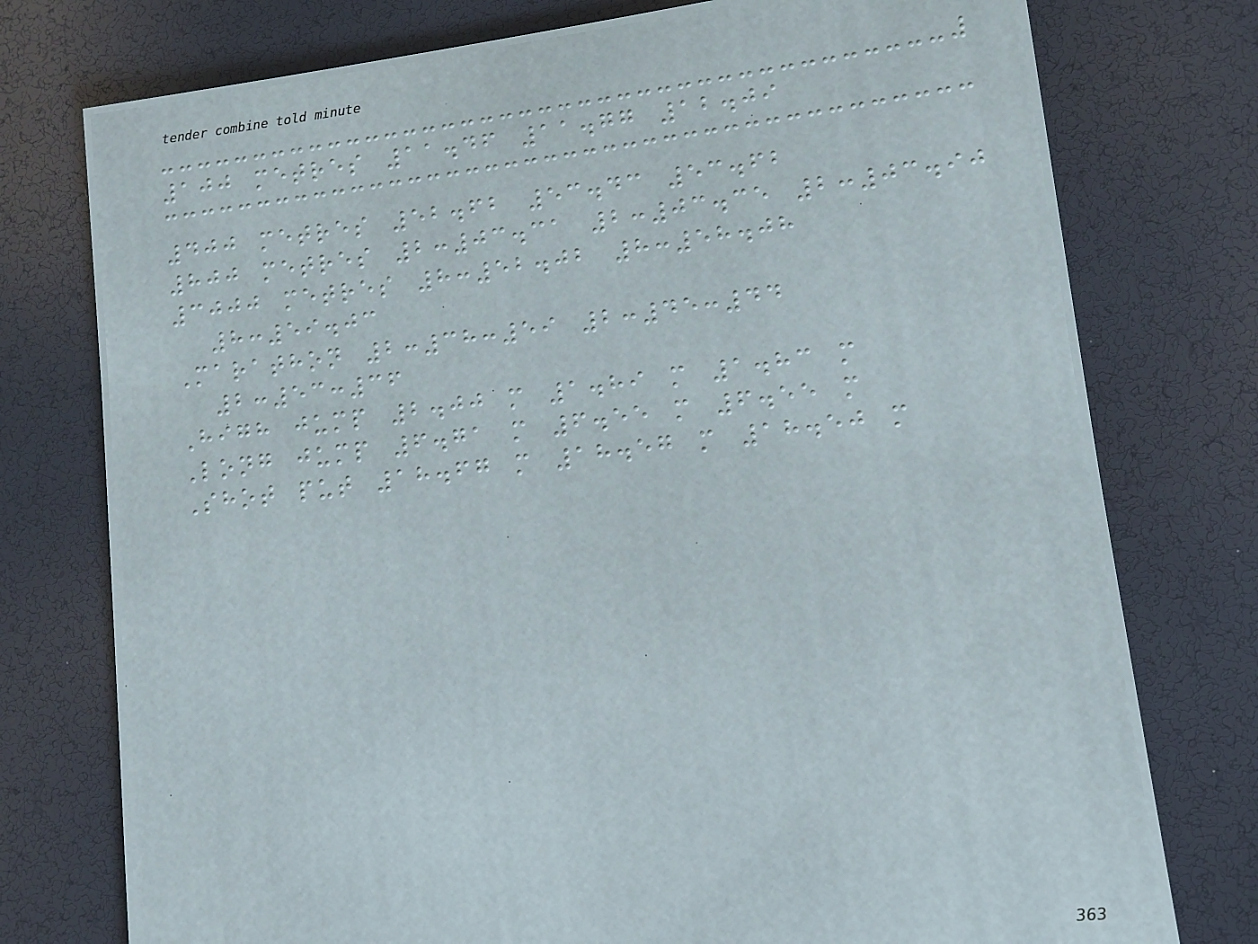100 metres 11.46 11.77 12.09
400 metres 52.62 53.43 53.62
800 metres 2:03.31 2:03.35 2:03.90
3000 metres 8:52.02 8:58.08
8:59.03
Marathon 2:38:59 2:45:44
2:53:36
High jump 2.00 m 1.89 m 1.83 m
Long jump 6.71 m 6.55 m 6.55 m
Shot put 18.67 m 18.57 m 18.50 m
